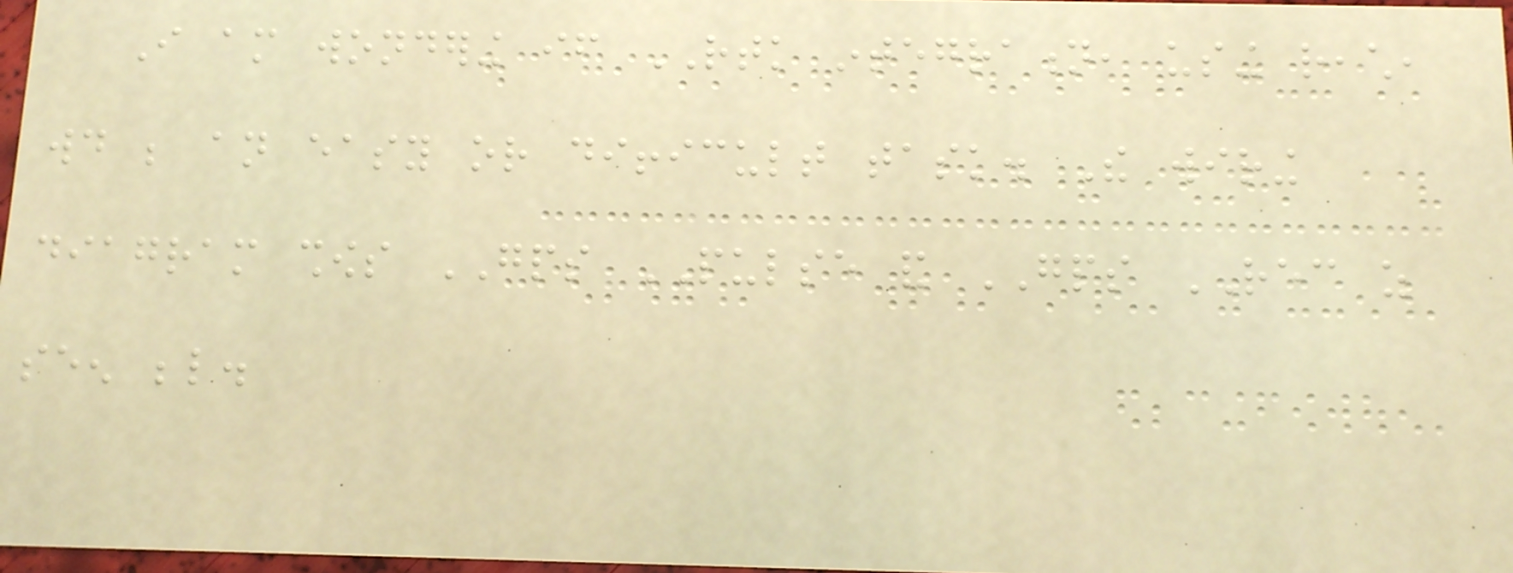I am wondering if RTK integration, using reach,
would be an easy or difficult task. The wiring
diagram shows GPS PULSE and GPS REC as
seen below.
